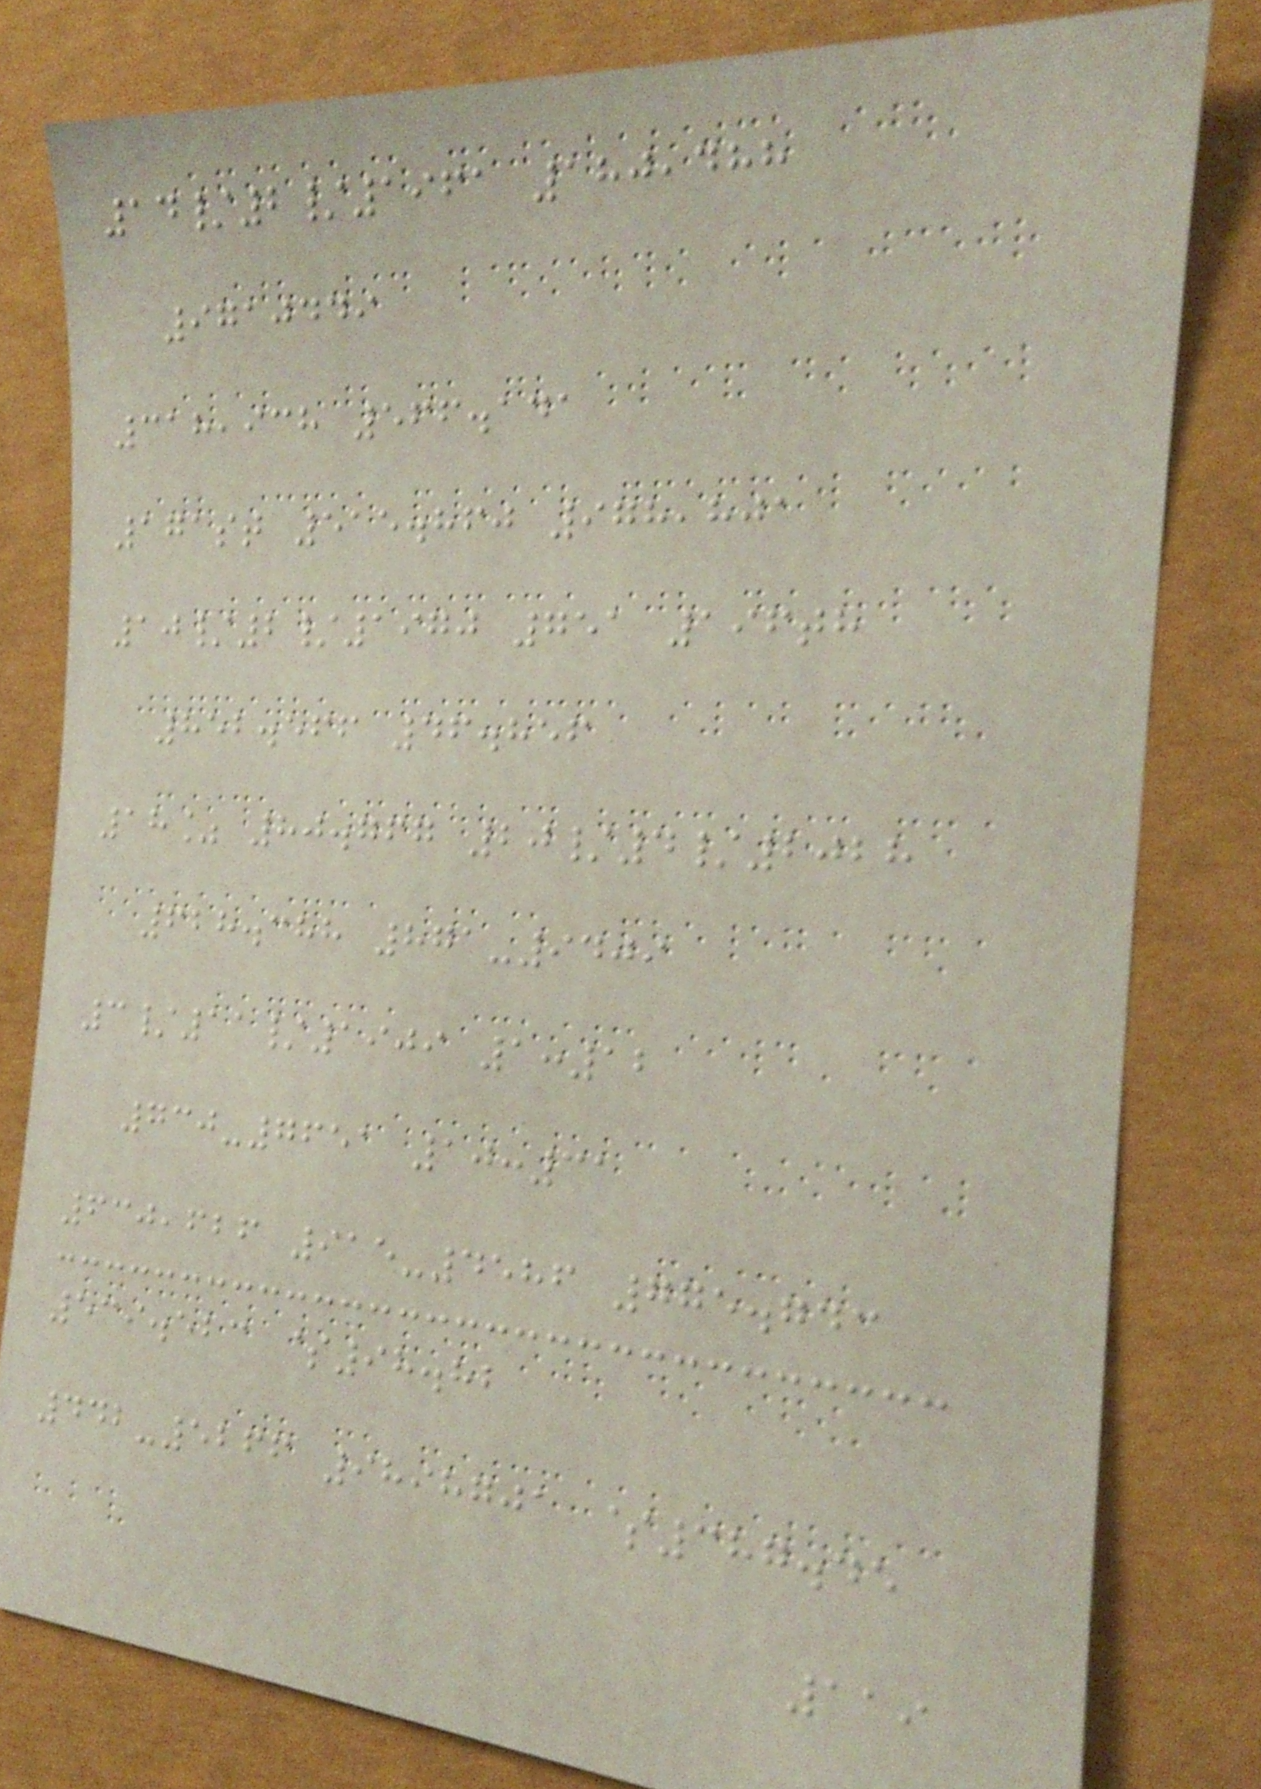14/2/1961 180,488
9710449
318,938 566.141
171st 515.860 978,801
10/2/1970 751 196th
852.566 46.856
18% 80.767 20/4/2028
628.388 871-9409
3/11/1909 1:12
730-7651 10:31
630,626 915-4586 775.743
539.523 $98.82
442-5266 9898701 $387.45
119
